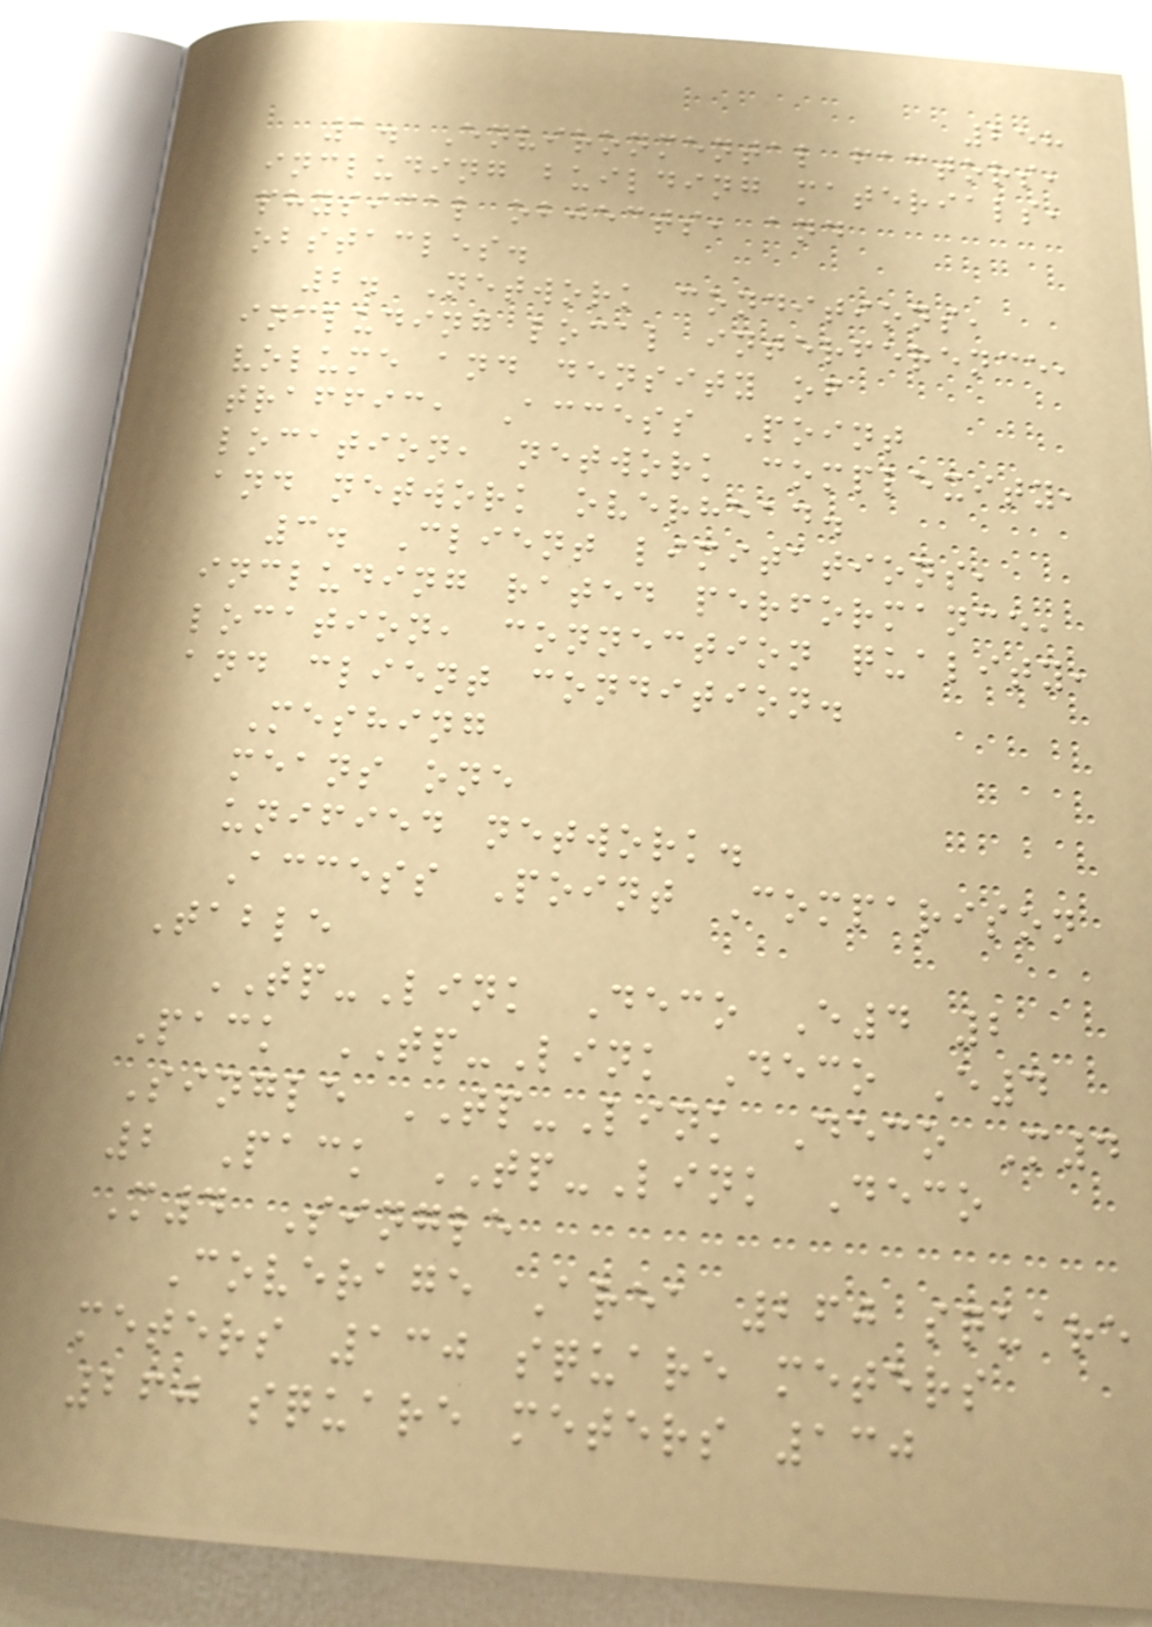258
1. Environmental factors,
including building materials,
physical objects, and
obstacles.
2. Network conditions,
including local interference,
volume and density of
traffic, Access Point
location, network complexity,
and network overhead.
3. Client limitations,
including rated performance,
location, connection quality,
and client condition.
Meshing
means one
unified network.
Access Point Comparison
Table
TP-Link Deco E4 2
Pack TP-Link Deco E4
Single TP-Link Deco M4
2 Pack TP-Link Deco
M4 Single
Coverage Area 260 square
meters 130 square meters
260 square meters 130
